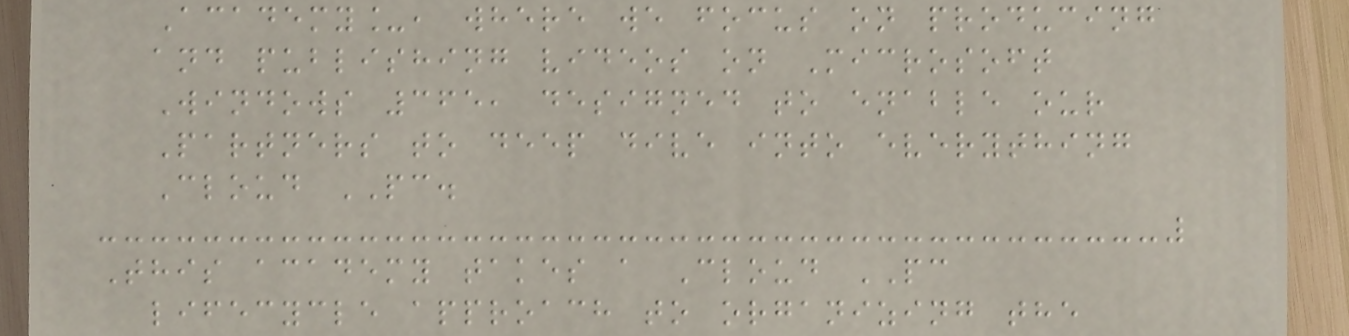Academy_, where we focus on producing
and publishing videos on Microsoft
Windows 365, designed to enable our
Partners to deep dive into everything
Cloud PC.
This academy takes a Cloud PC
lifecycle approach to organizing the
